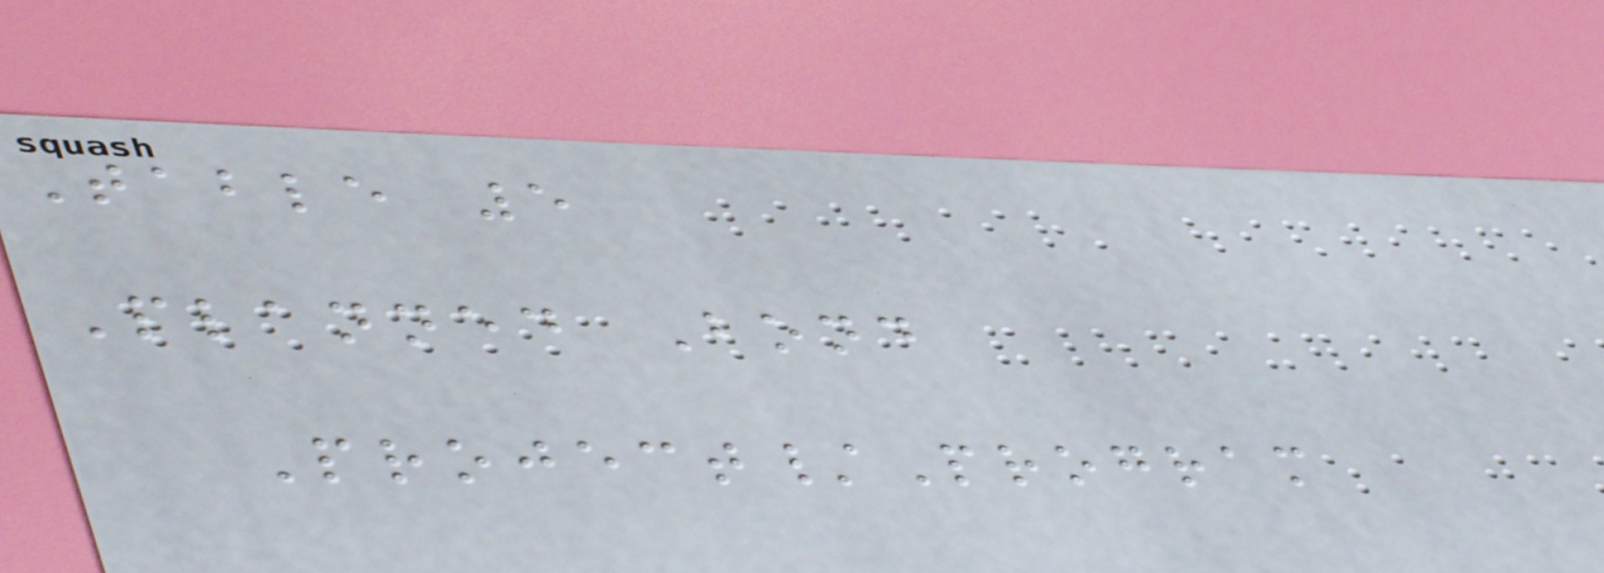Table 5
Planned Bond
Project/Program
